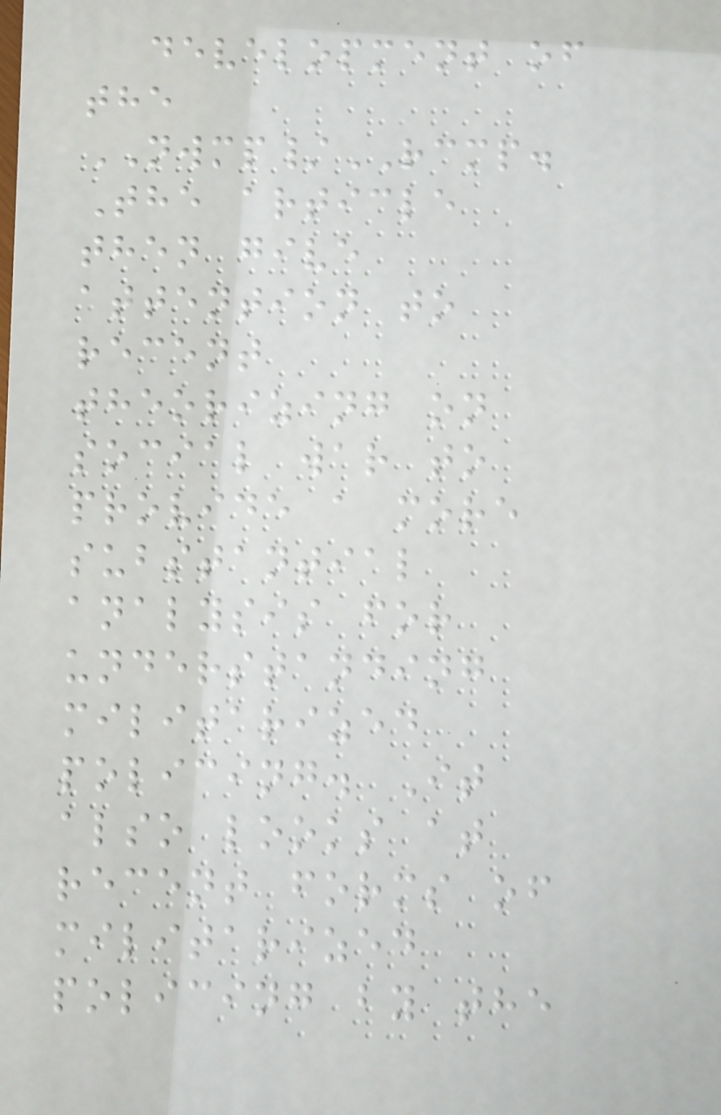development of
the
NWMP/RCMP.
The article
then give
attention to
recent
theorizing on
social war to
provide a more
substantial
analysis for
understanding
militarized
policing. It
also looks at
recent forms of
militarized
policing by the
